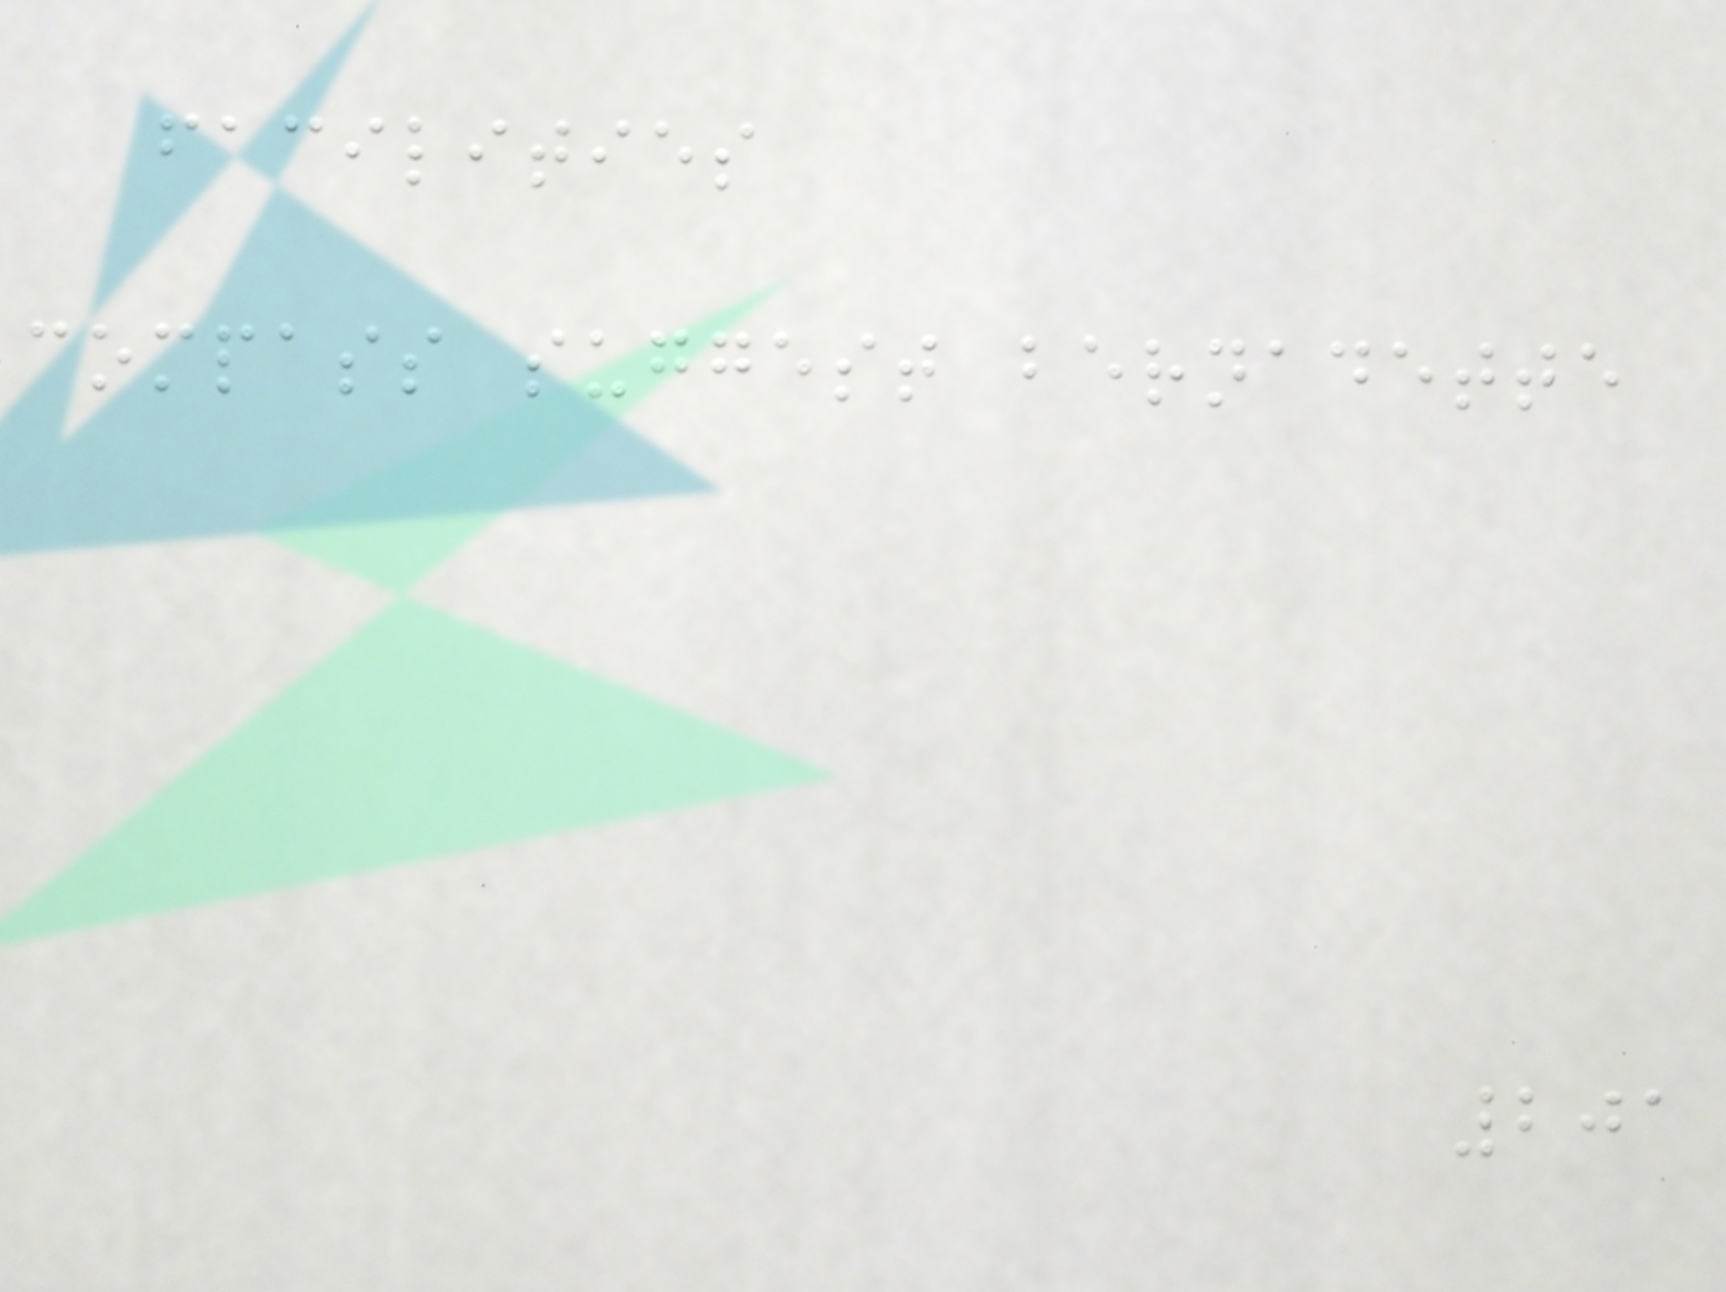facilities
compass suggest bernadette
201
